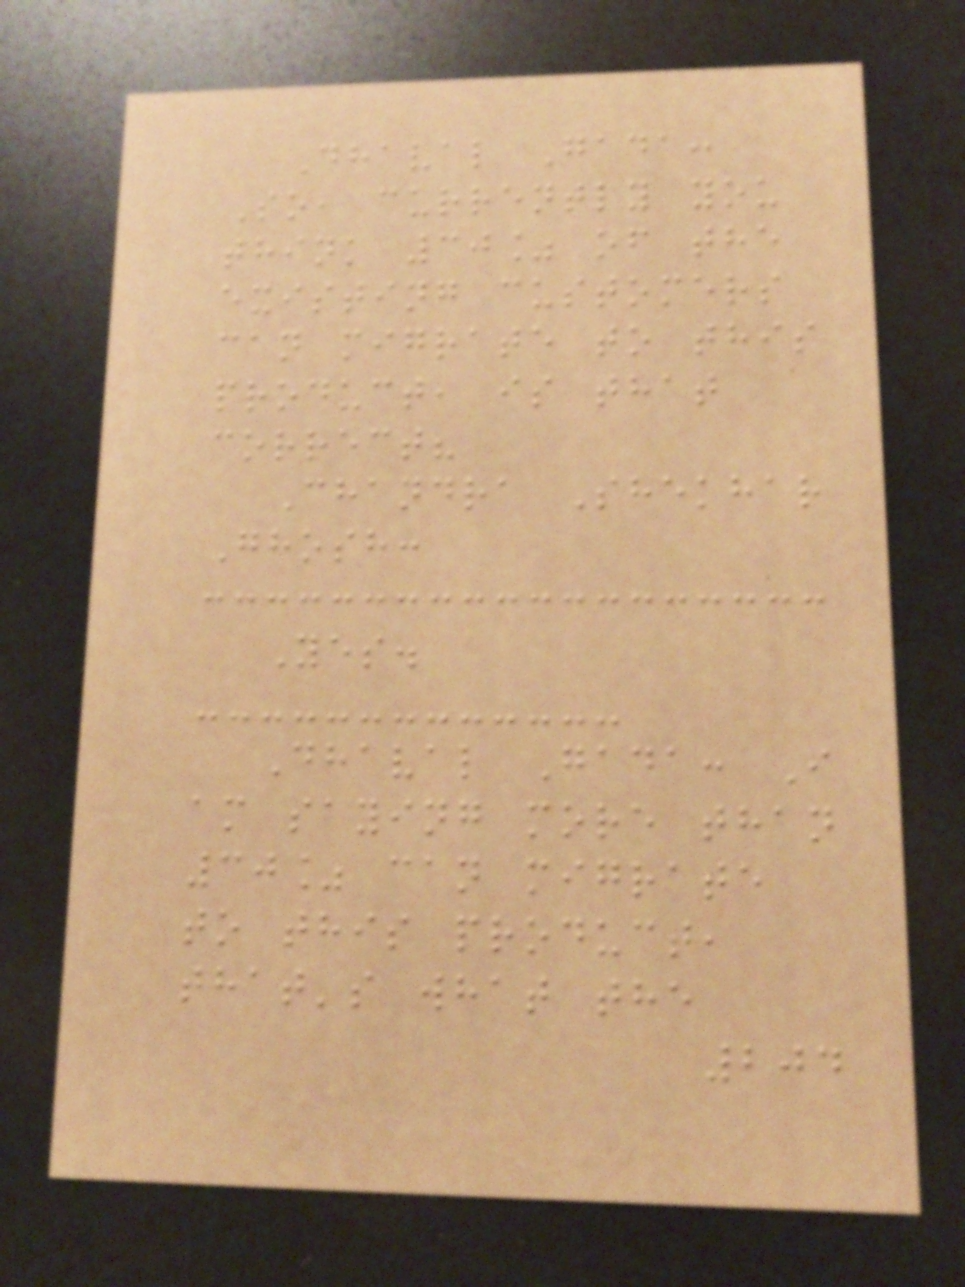Dhaval Gada:
So, currently you
think 30% of the
existing customers
can migrate to this
product, is that
correct?
Chandra Shekhar
Ghosh:
Yes.
Dhaval Gada: I
am saying more than
30% can migrate
to this product,
that's what the
204
